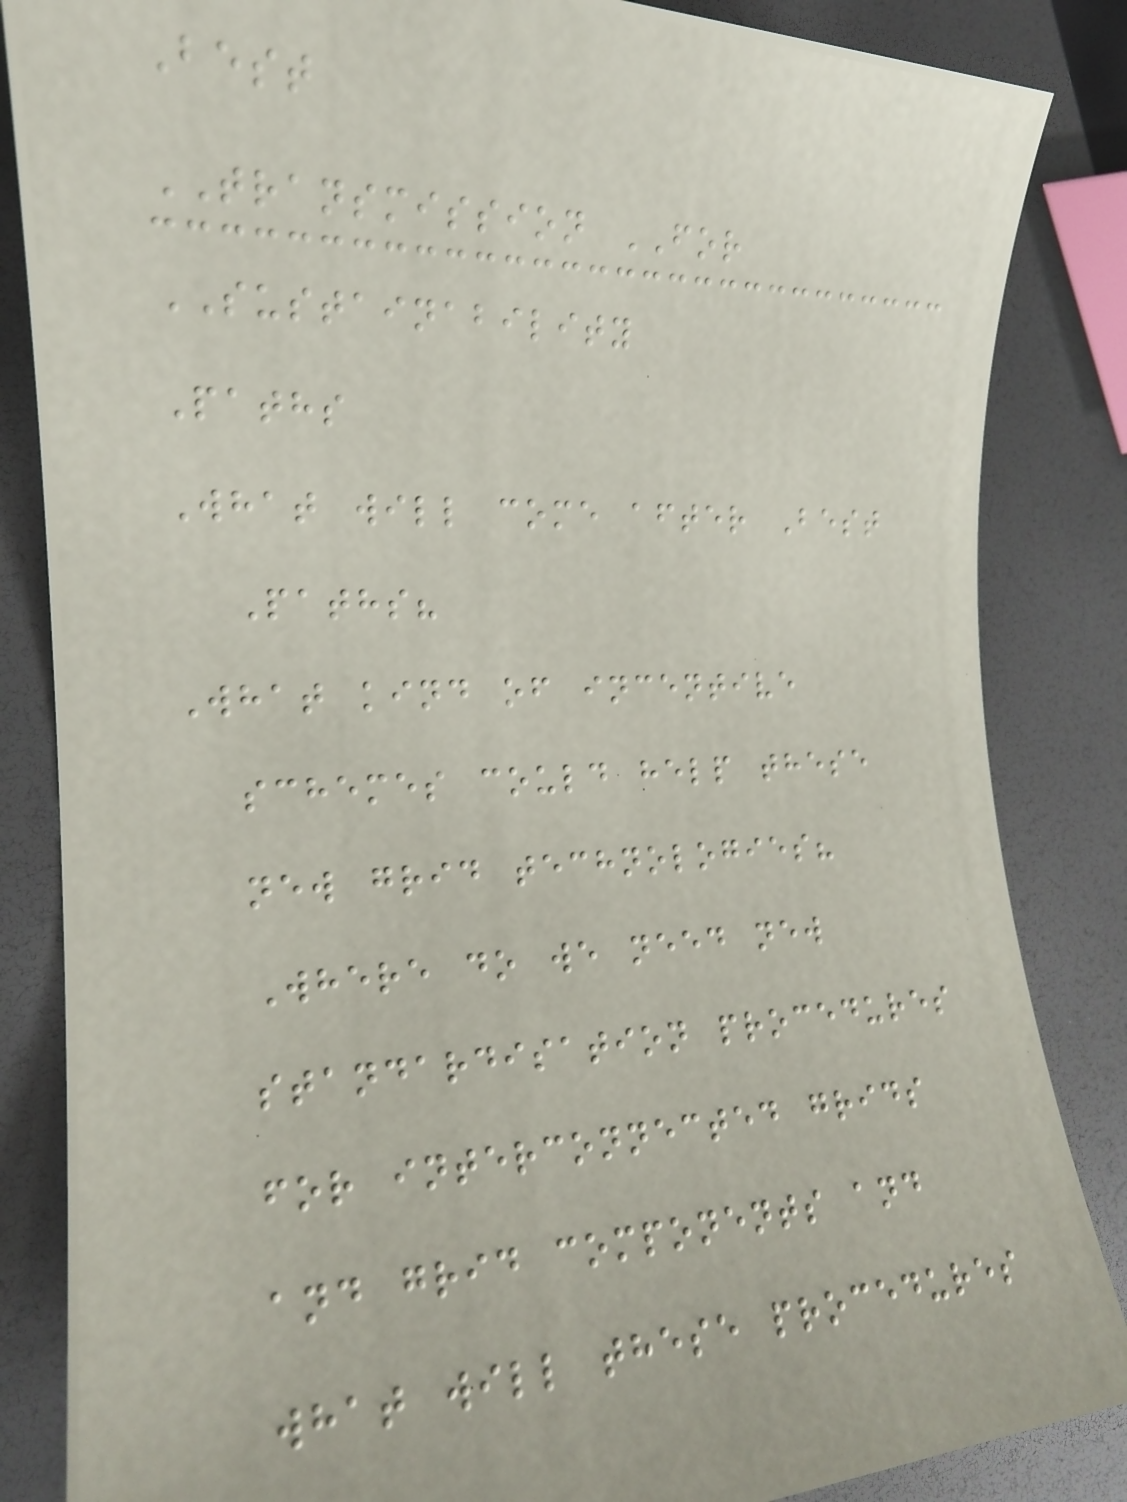Best
TRANSMISSION FOR
SUSTAINABILITY
Paths
What will come after Best
Paths?
What kind of incentive
schemes could help these
new grid technologies?
Where do we need new
standardisation procedures
for interconnected grids
and grid components and
what will these procedures
